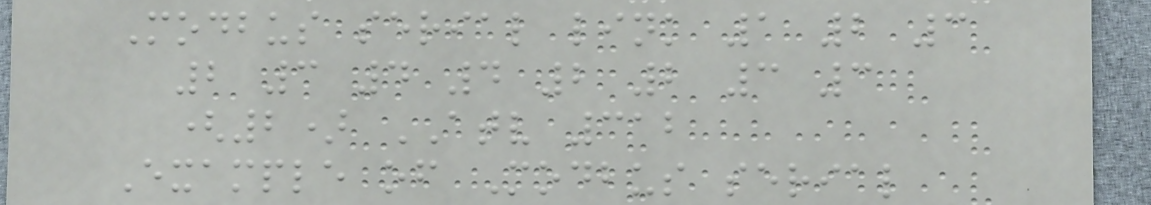Modbus serial link 1 2 3
2 3 4 4 2 2 3 3
(2) ATV 312
Example of Modbus serial
